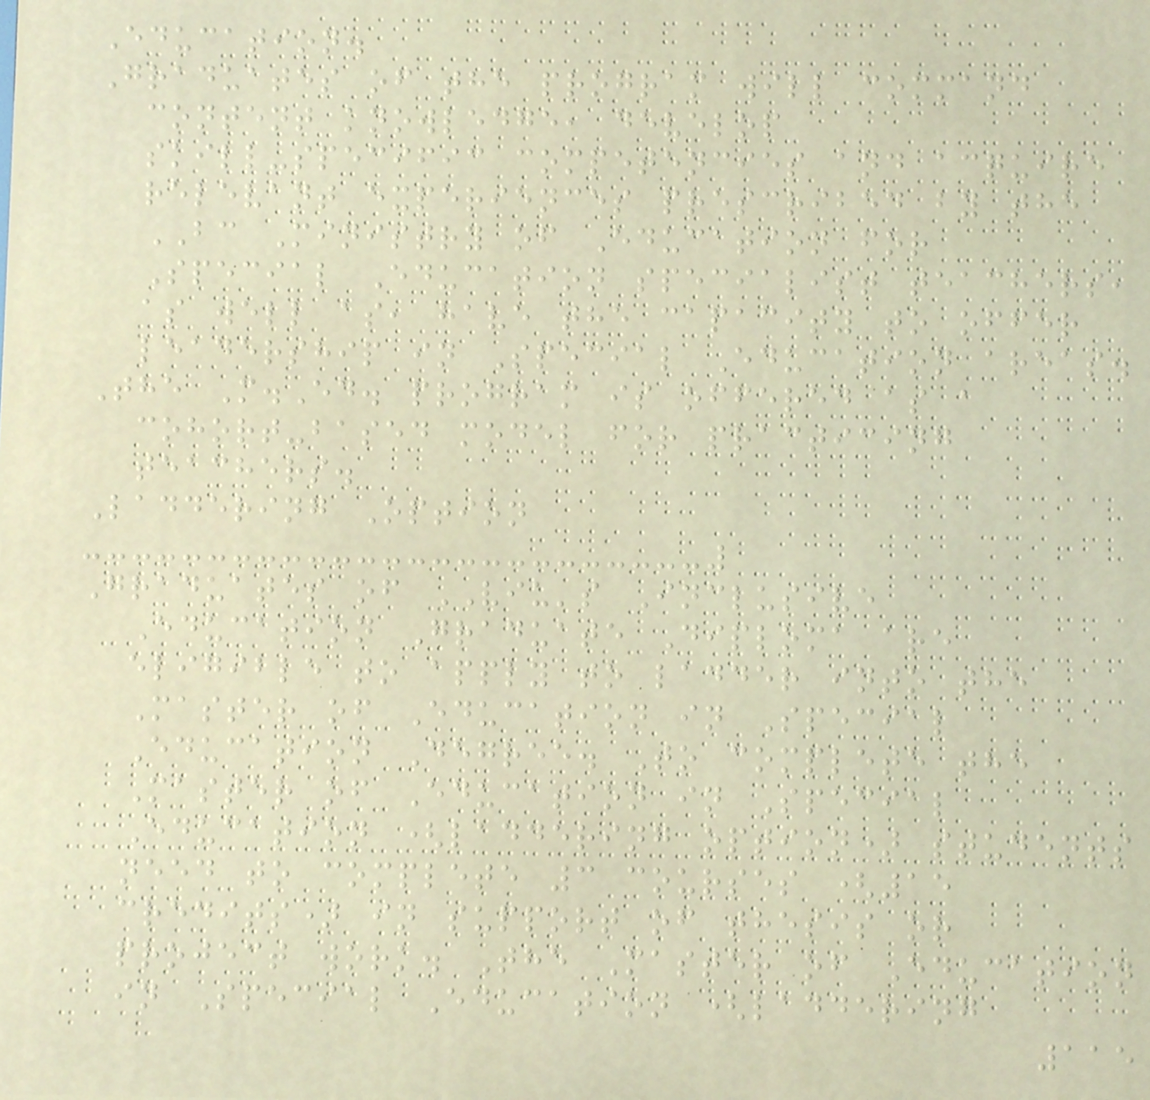Education.
Graduates of the program will command
content knowledge, develop
skill-specific competencies and acquire
relevant experiences prescribed by the
BC Ministry of Education for
Special Education specialist teachers,
as well as, have the capacity to offer
leadership in Special Education areas.
The M.Ed. program is offered as a
cohort-based model for practicing
teachers.
Laddering Option
Graduates of VIU's Inclusive
Education Graduate Diploma are
eligible to apply to ladder into the
Master of Education in Special
Education Degree. To complete the
Master of Education in Special
Education (laddering option) students
need to complete 3 courses (15
credits) in support of thesis or
project work. The Master of Education
in Special Education (laddering
115
